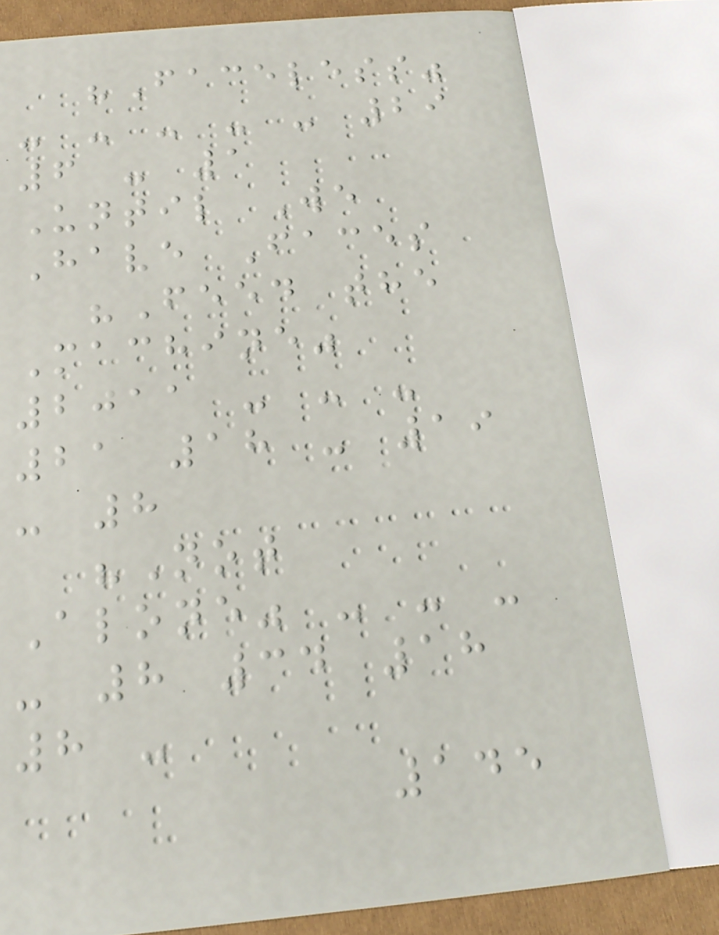"Faceless"
- - - - - 29
6 - 1
Until We
Have Faces
"Feed the
Machine"
2011 - - -
21 18 - 19
- 8
"Not
Alone" - - -
- 8 34 18
8 -
145
